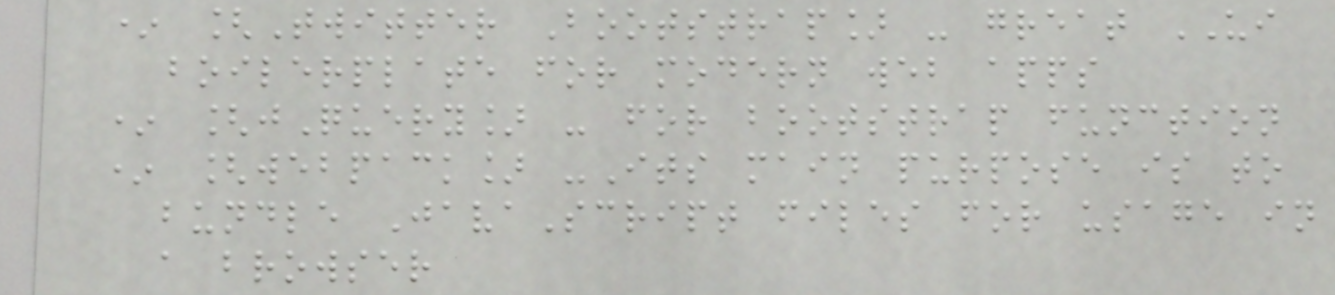* [Twitter Bootstrap] - great UI
boilerplate for modern web apps
* [jQuery] - for bootstrap function
* [webpack] -Its main purpose is to
bundle JavaScript files for usage in
a browser
